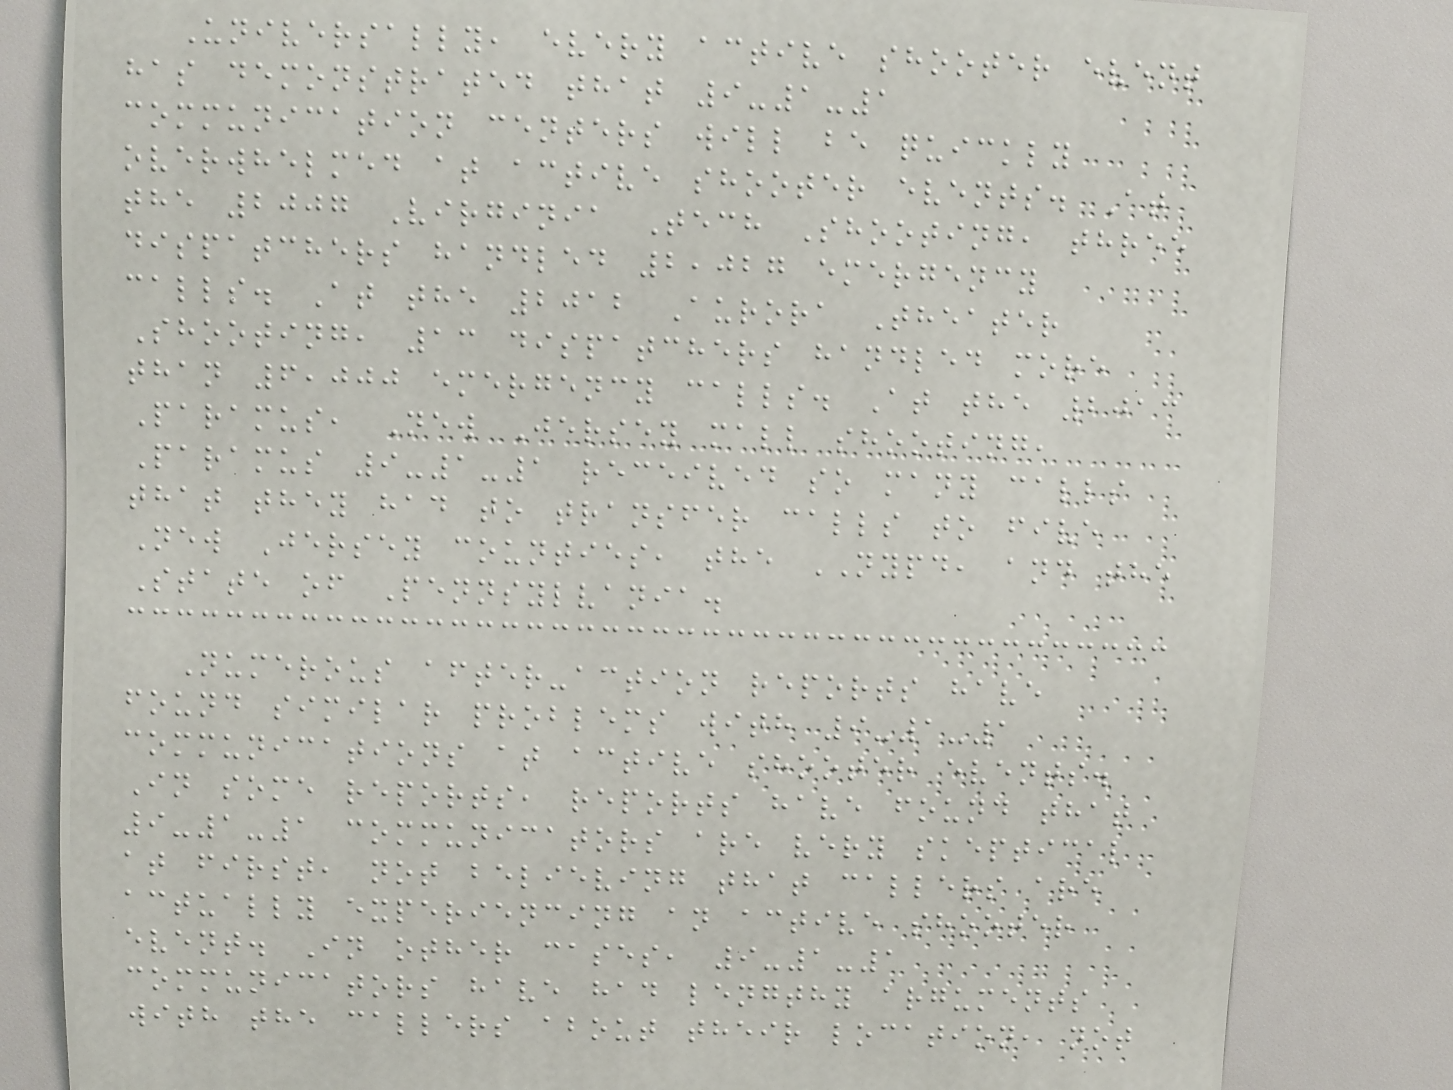Universally, every active shooter event
has demonstrated that 9-1-1
communication centers will be quickly
overwhelmed at active shooter events. At
the 2007 Virginia Tech Shooting, three
dispatchers handled 2,027 emergency
calls. At the 2012 Aurora Theater
Shooting, 13 dispatchers handled more
than 6,000 emergency calls. At the 2013
Paramus, New Jersey mall shooting,
Paramus 9-1-1 received so many calls
that they had to transfer calls to five
New Jersey counties, the NYPD, and the
State of Pennsylvania.
Numerous after-action reports have
found similar problems with 9-1-1
communications at active shooter events.
In some reports, reports have found that
9-1-1 communicators are very skeptical
at first, not believing that callers are
actually experiencing an active shooter
event. In other cases, 9-1-1
communicators have had lengthy arguments
with the callers about their location, not
